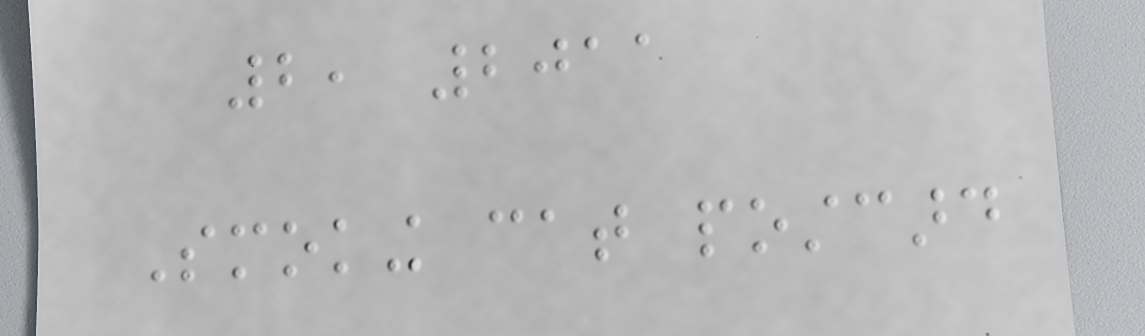2, 2011
Smoking cat postcard
